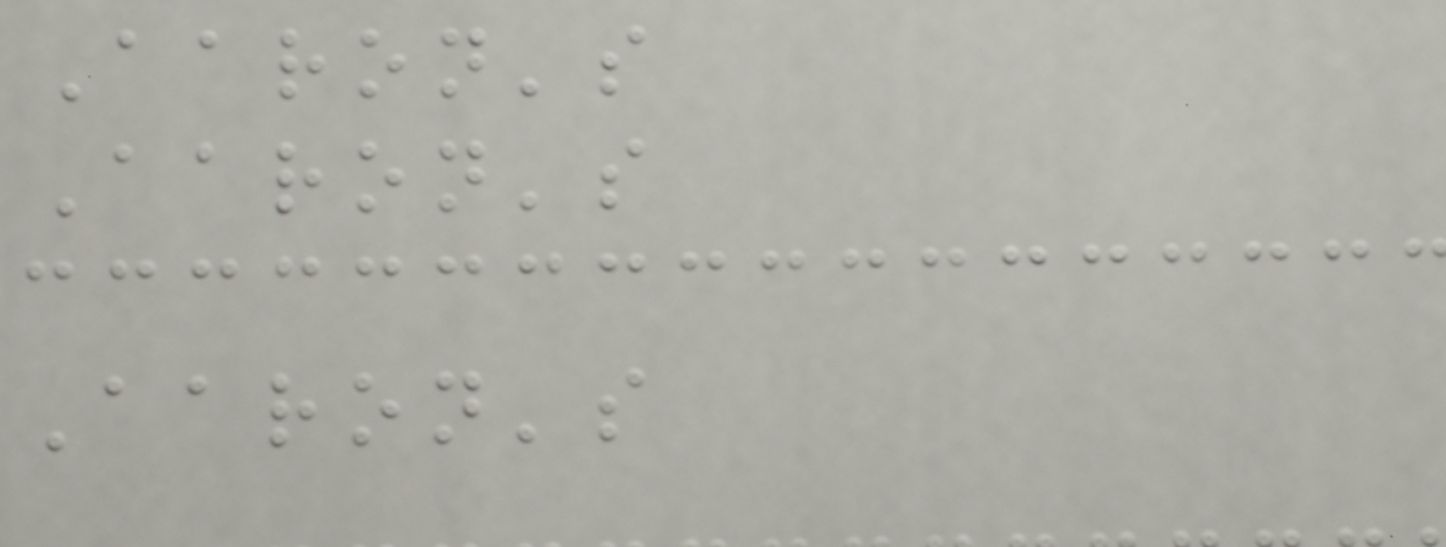Aaron's
Aaron's
Aaron's
